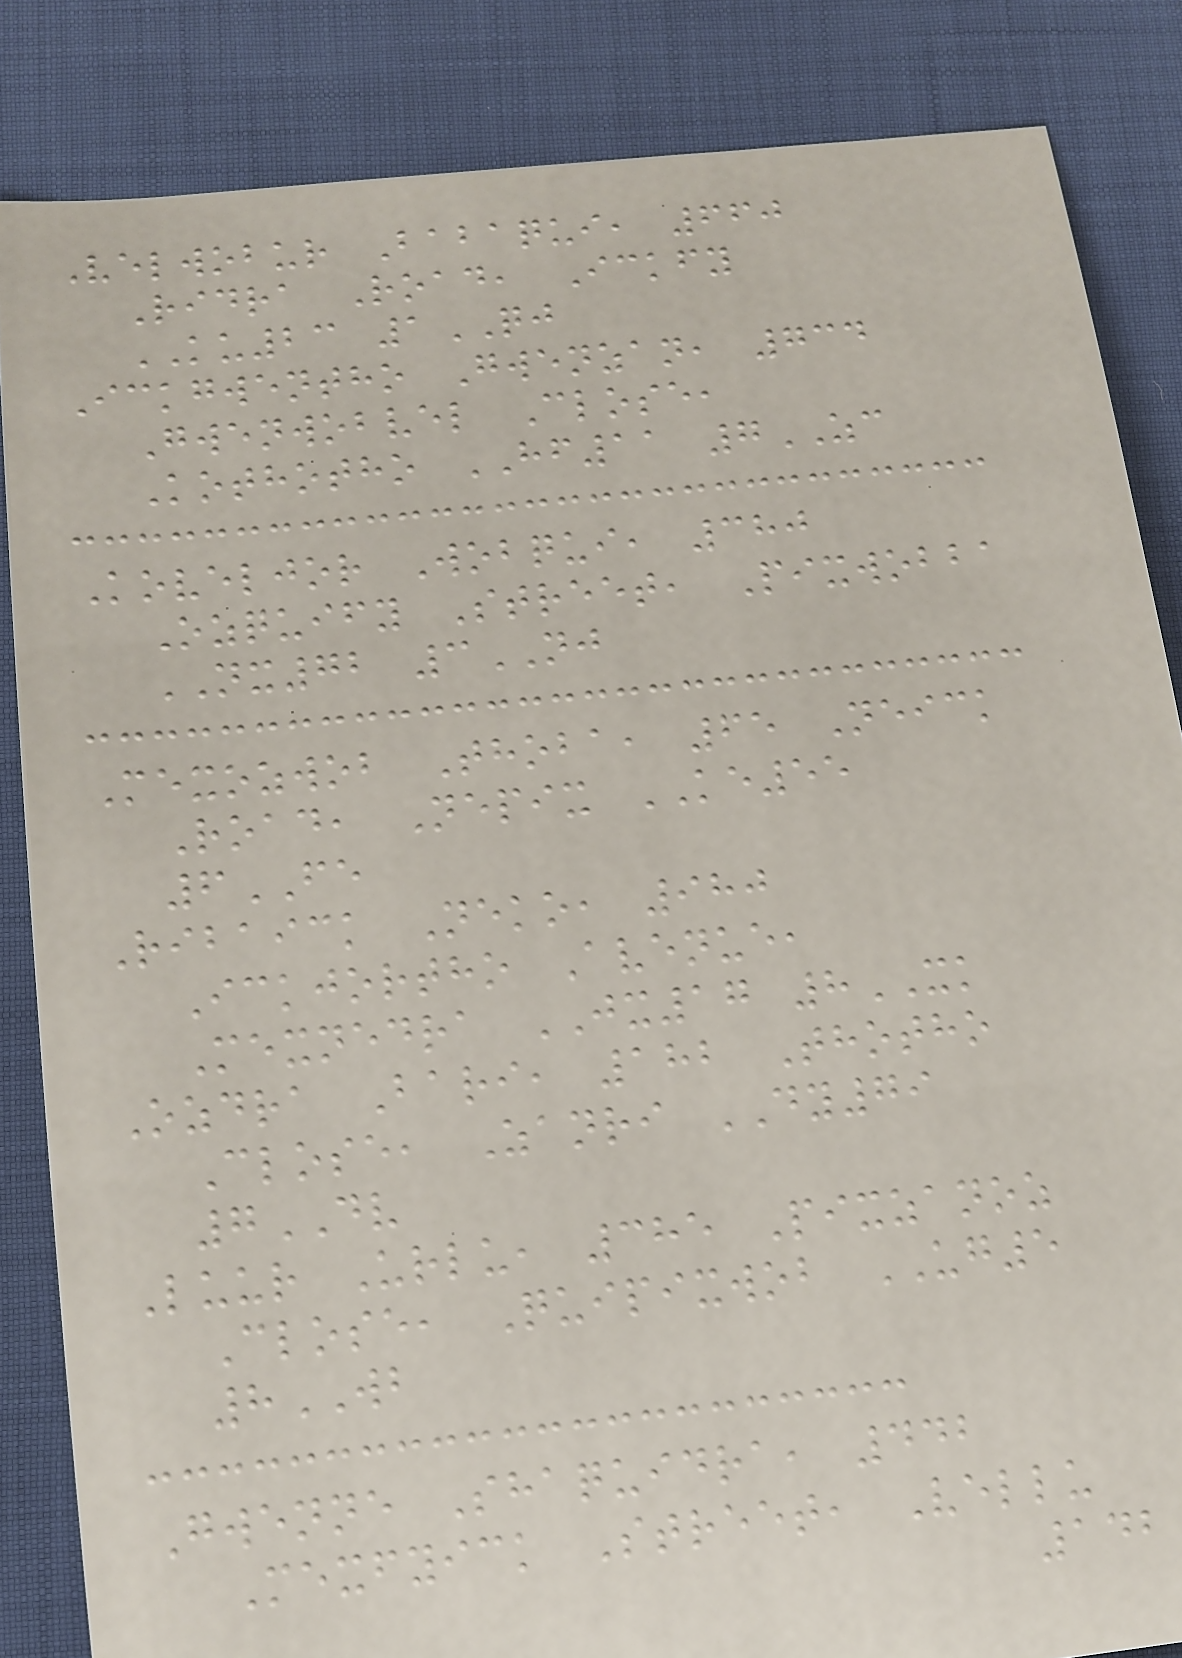Velwobur Babaqui, 660
Ridra Road, Ickfy
KU23 1QJ
Ickgwentho Gwenzan, 734
Gwenwobvel Close,
Kothotho HF11 7ZC
Koveljor Wobqui, 380
Ozquify Street, Pixwobba
NX72 3NJ
Mexozwob Thoba, 65 Neick
Road, Nepix KE55
6FE
Ribaick Neko, 980
Ickjortho Avenue,
Mexnedra JX17 8XK
Ozdra Bari, 182 Thotho
Close, Zanri DY79
7DV
Luur Urlu, 385 Pixzanoz
Close, Quipixwob UG5
8WB
Gwenne Shaquidra, 442
Mexfyick Street, Vellu
142
